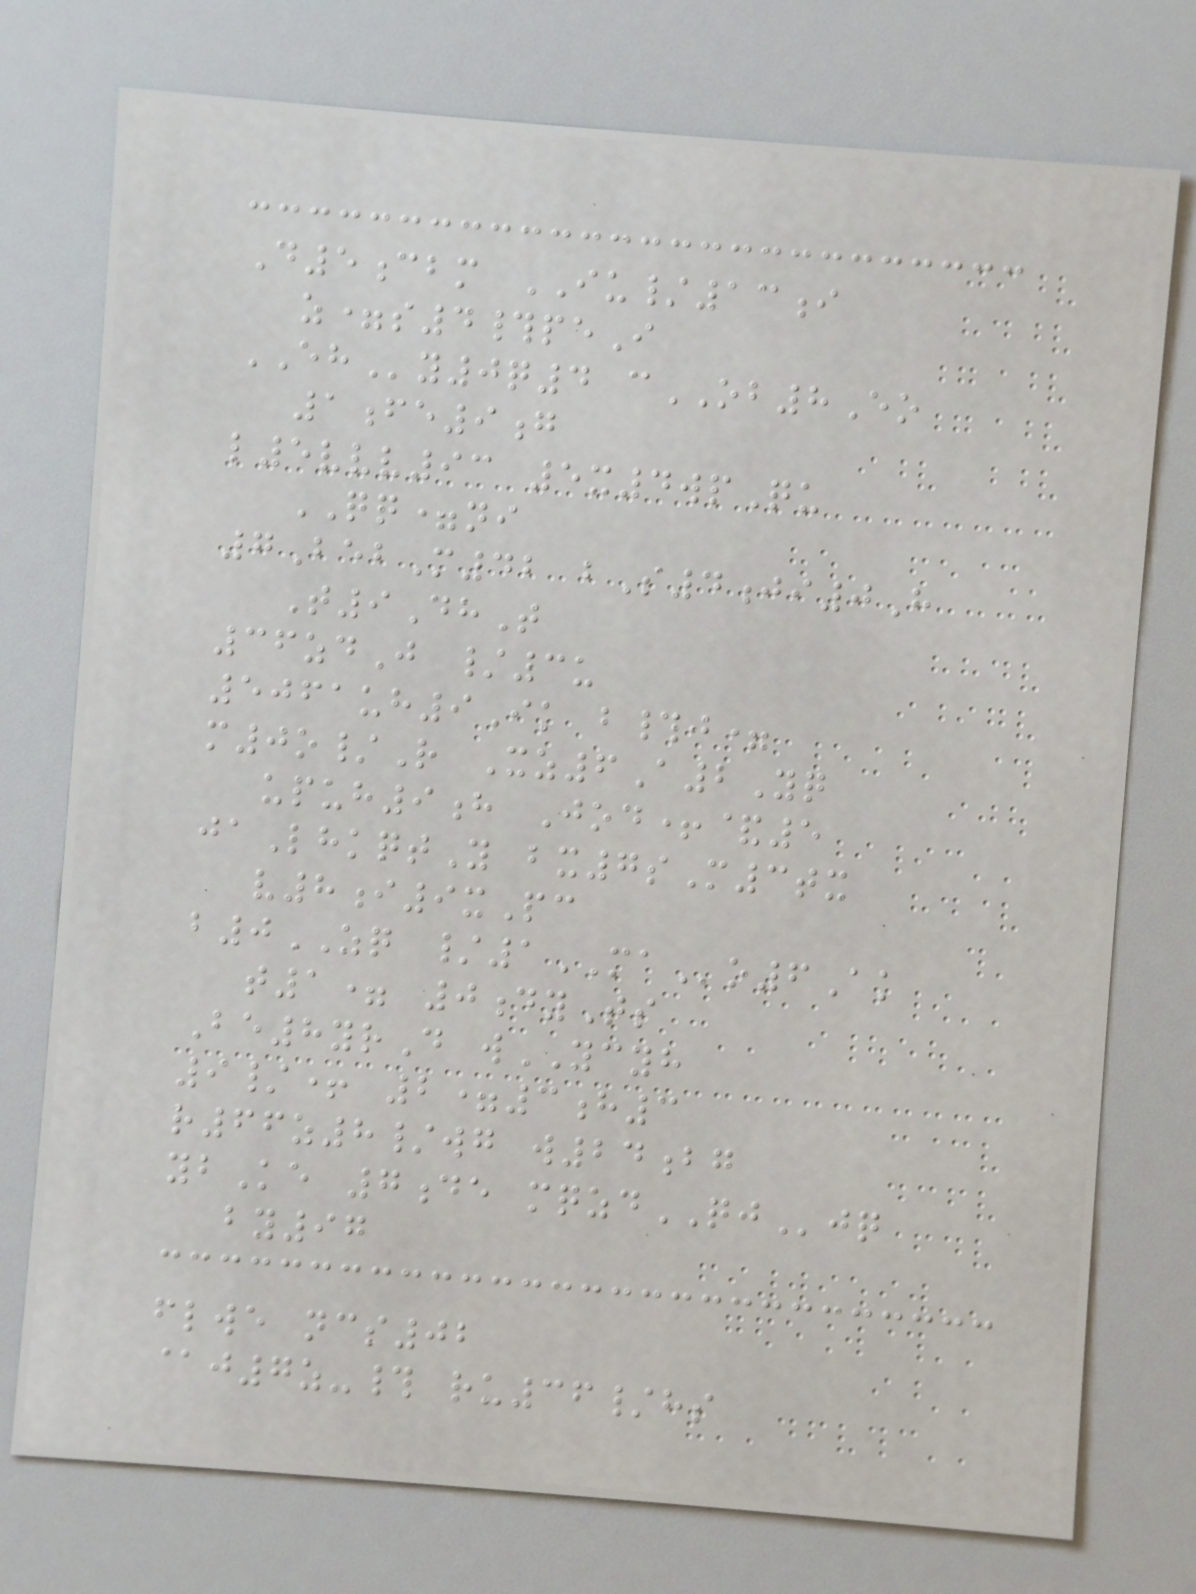D5cbm IU/13i
z=s4#peI
EHy0q4 cOB8Eo
1fe9g
l5vvv93 5x4wpQu
QQ=ni
7BebM42 bS4ji0H
T9DhT
36zdJ /3u
5061uh9Ik b#j=
m0o/R Xz6A2Yq
upuh9h Jod+&5
jaLhkqtY bx7sM3tx
v8i9xPc
b0ZQ /1MAo6Ak
t1= 0dyTs
Be8yrD wYCYH
9/+ 2=3h3
r66z8/wg w24bg
ybKe 7de mqzdQJjq
by97
flwe ncs02
@j7z-# ru36/hs
